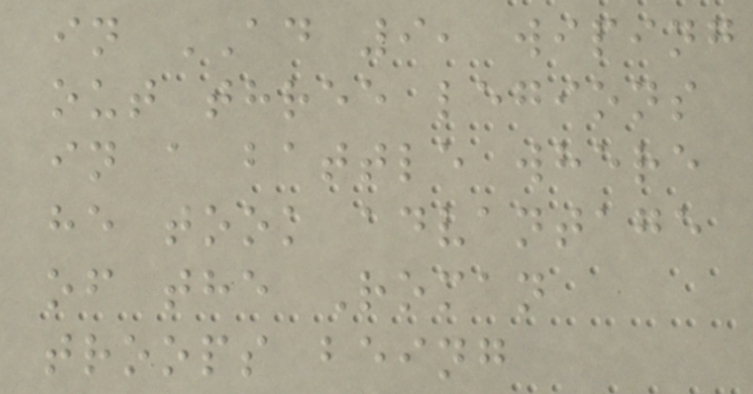in AD 9, wiping
out three legions
in a battle where
he took advantage
of the Roman
troops being
